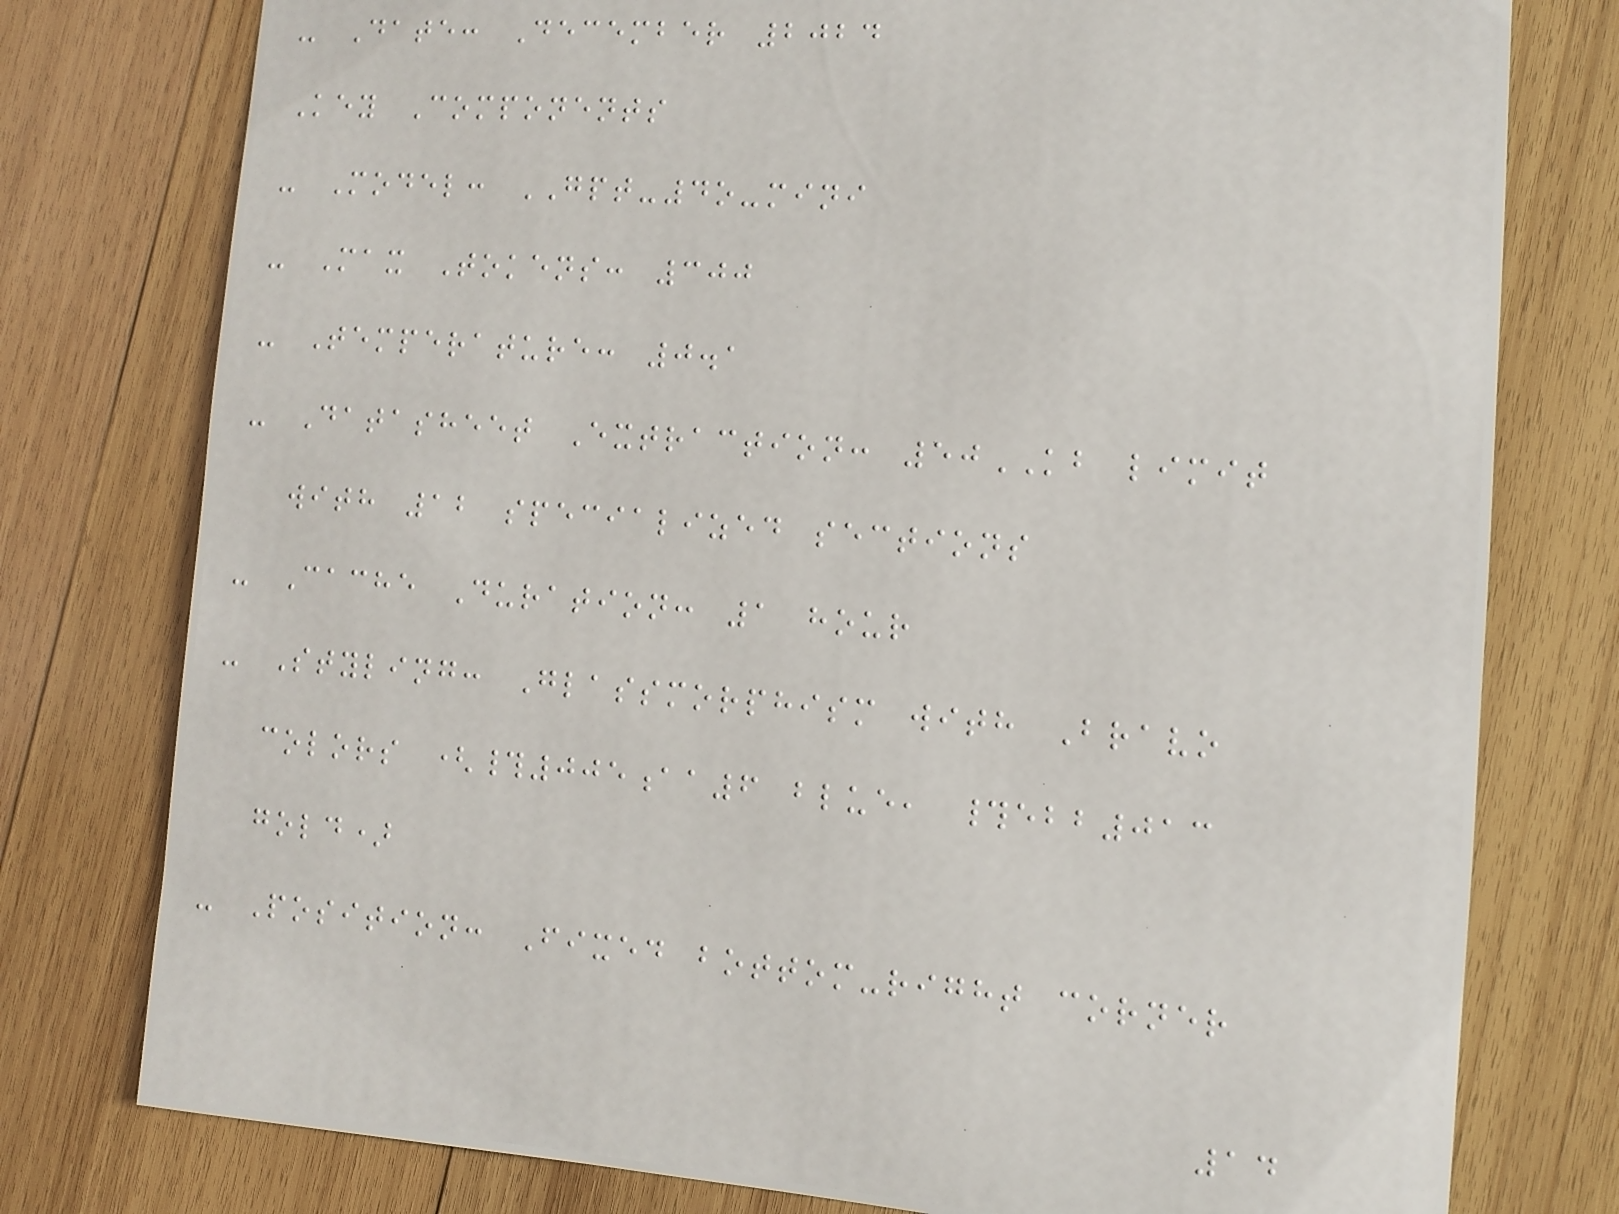- Date: December 2024
Key Components
- Model: GPT-4o-mini
- Max Tokens: 300
- Temperature: 0.1
- Datasheet Extraction: 50KB limit
with 12 specialized sections
- Cache Duration: 1 hour
- Styling: Glassmorphism with Bravo
colors (#005aa6 blue, #ebb013
gold)
- Position: Fixed bottom-right corner
14
